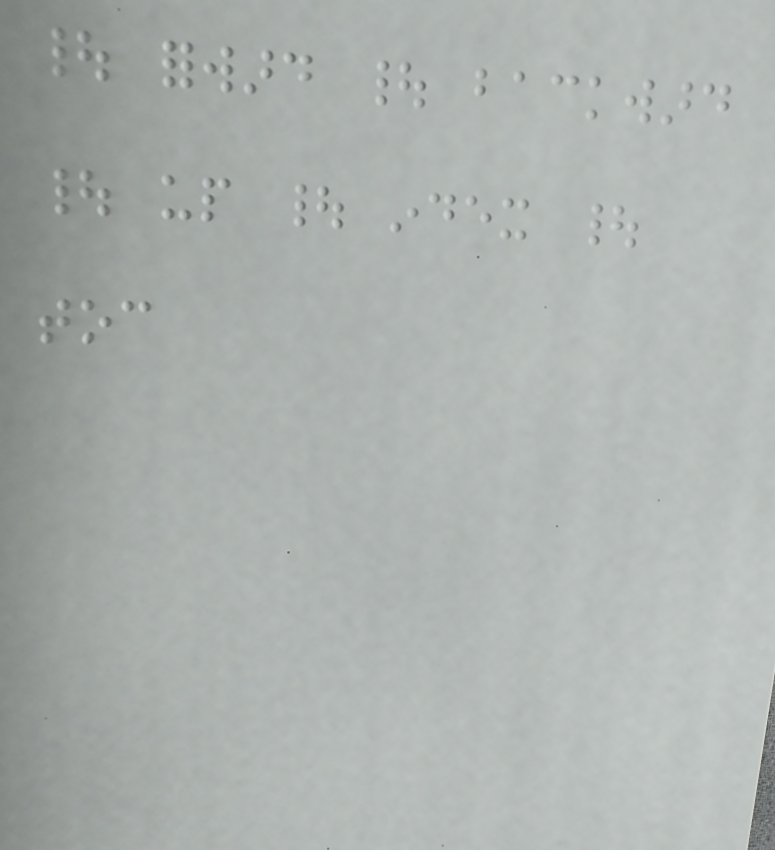| forward | backward
| up | index |
toc
